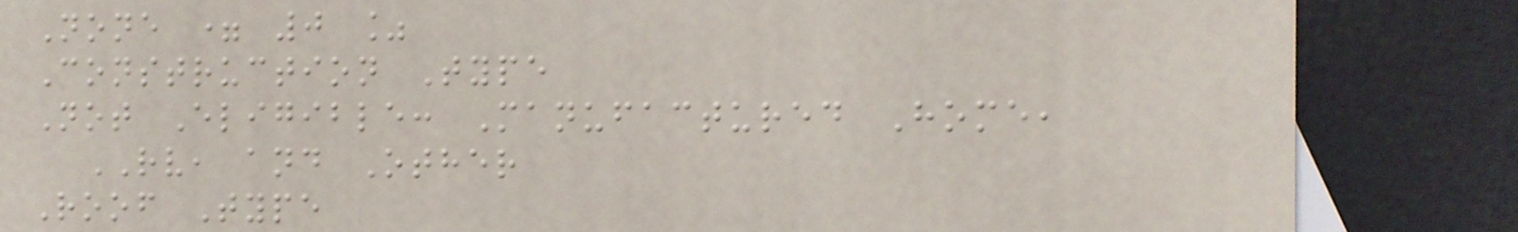None = 0 %
Construction Type
Not Eligible: Manufactured Home,
RV, and Other
Roof Type
